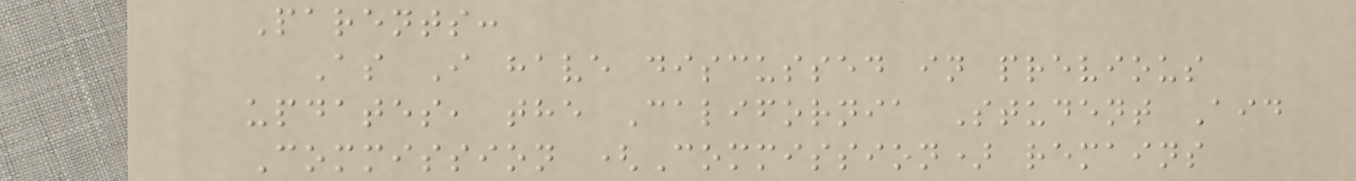Parents:
As I have discussed in previous
updates, the California Student Aid
Commission (Commission) remains
